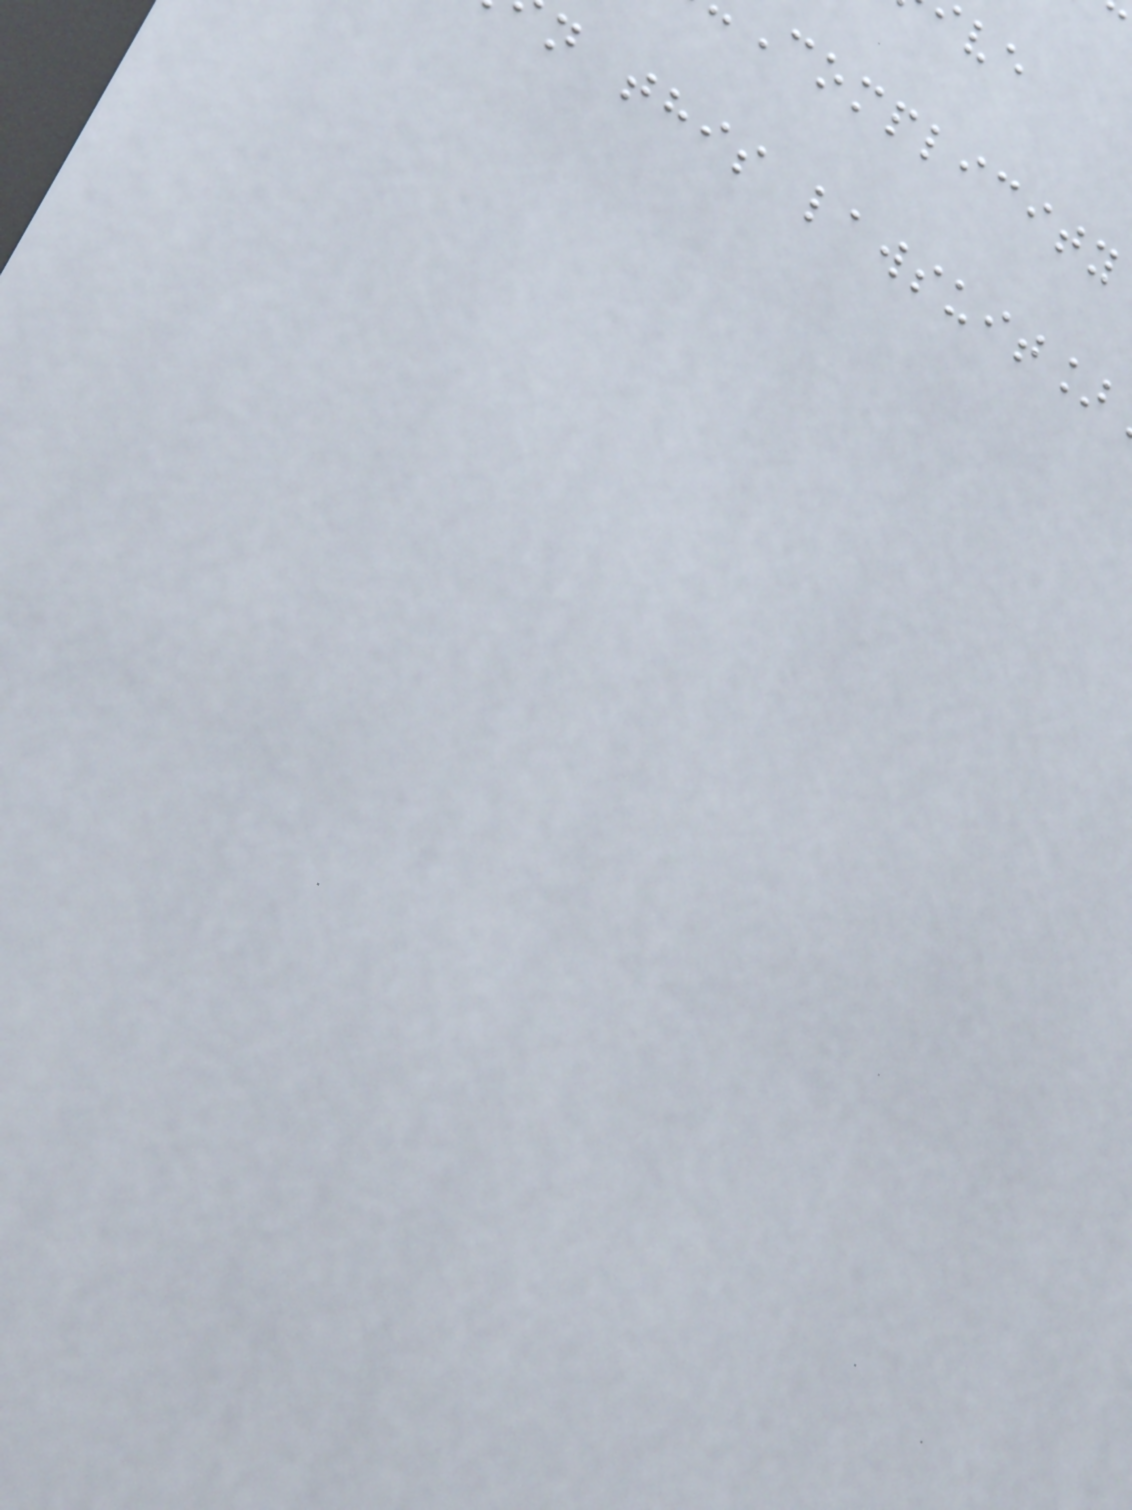Complicity
n this lawsuit]
